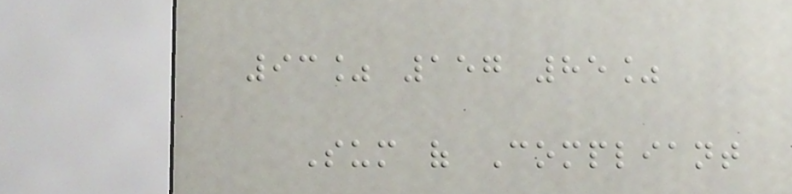93% 157 85%
Sum of Compliant
